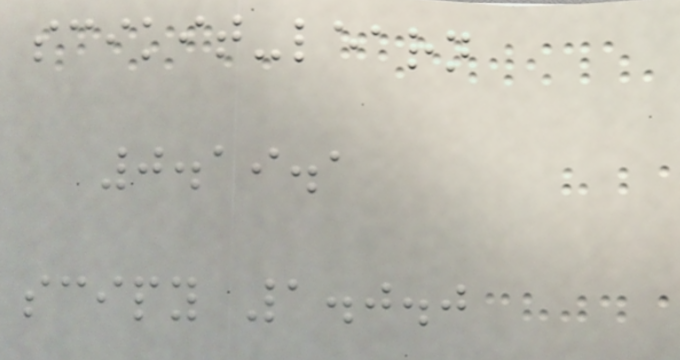scikit-learn
0.19.1
scipy 1.0.0
